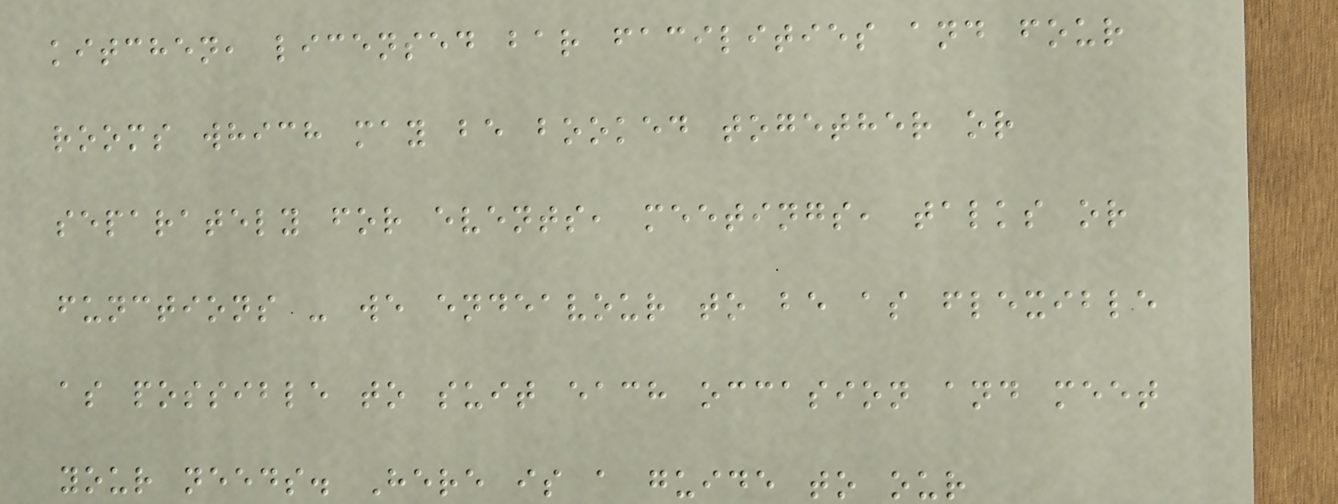kitchen, licensed bar facilities and four
rooms which may be booked together or
separately for events, meetings, talks or
functions - we endeavour to be as flexible
as possible to suit each occasion and meet
your needs. Here is a guide to our
